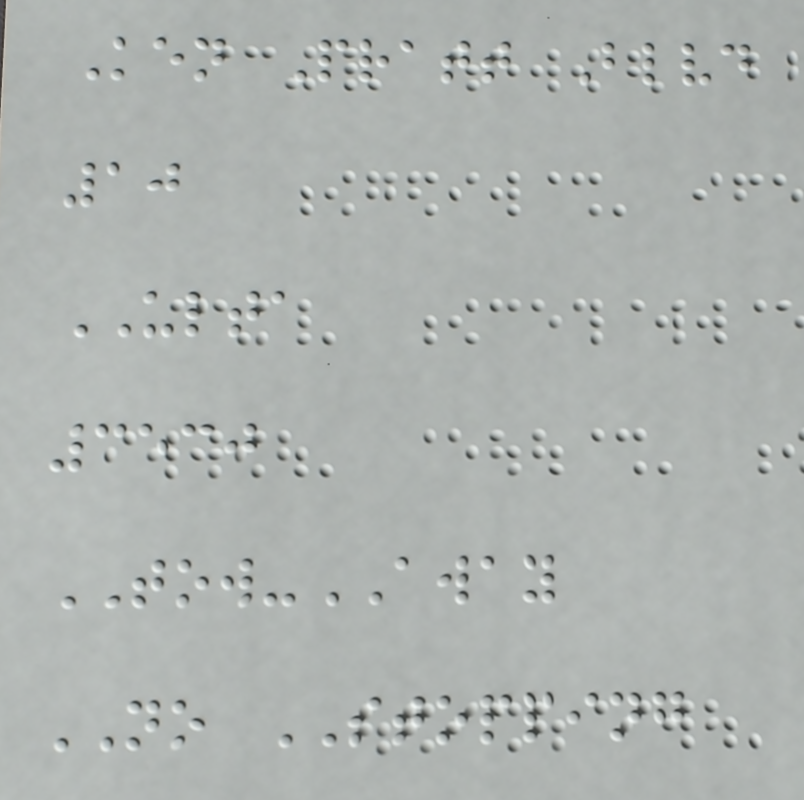Ken Pratt Blvd
10
ULTA
3530
TOW-AWAY
NO STOPPING
